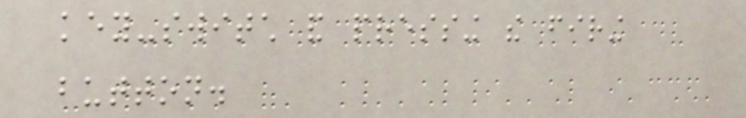key-switch and pressing the firing
button.
